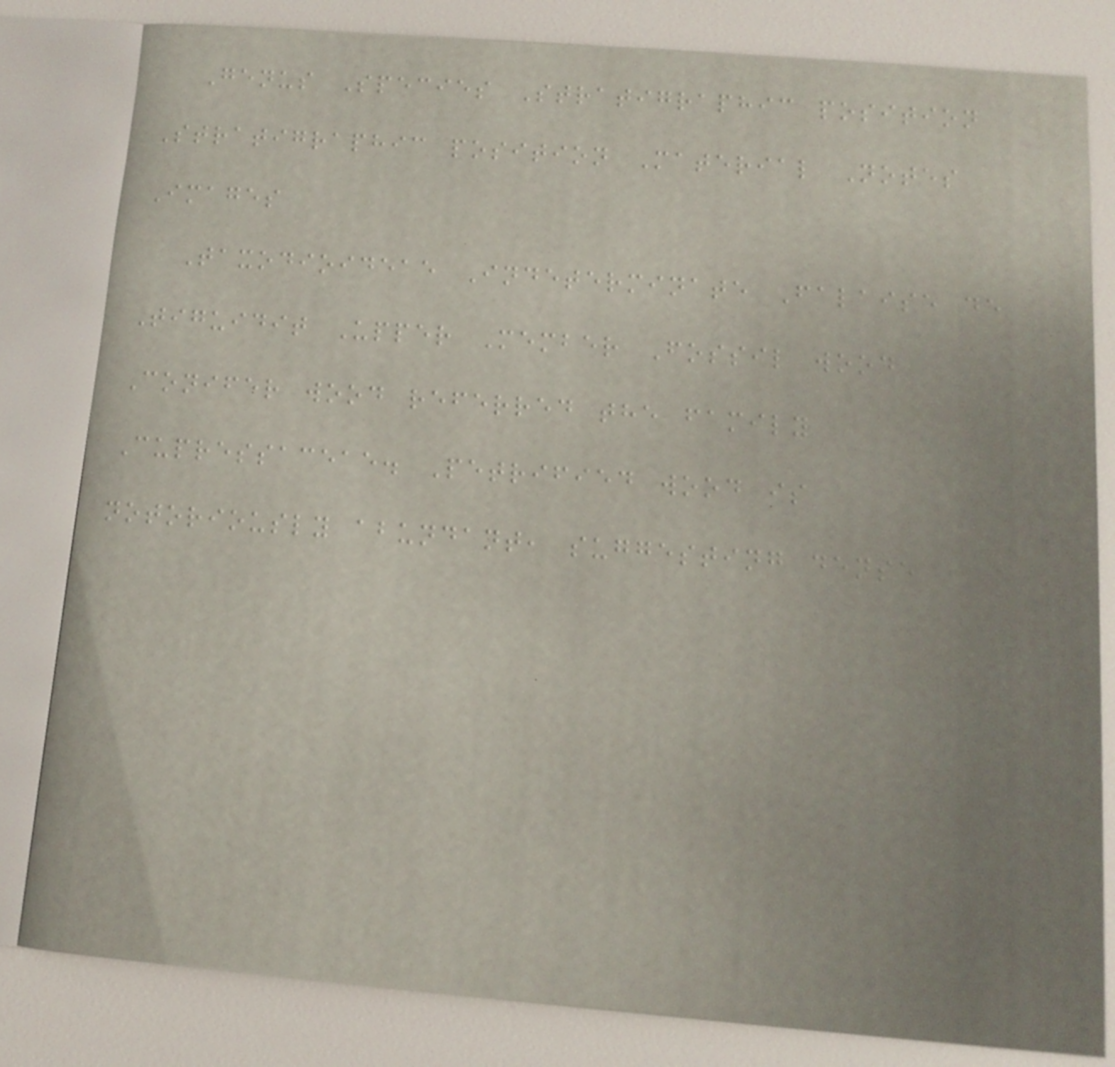Genus Species Stratigraphic position
Stratigraphic position Material Notes
Images
Taxodioideae Indeterminate Falaise de
Tiguidit Upper Member Fossil wood
Conifer wood referred the family
Cupressaceae. Petrified wood is
notoriously abundant, suggesting dense
